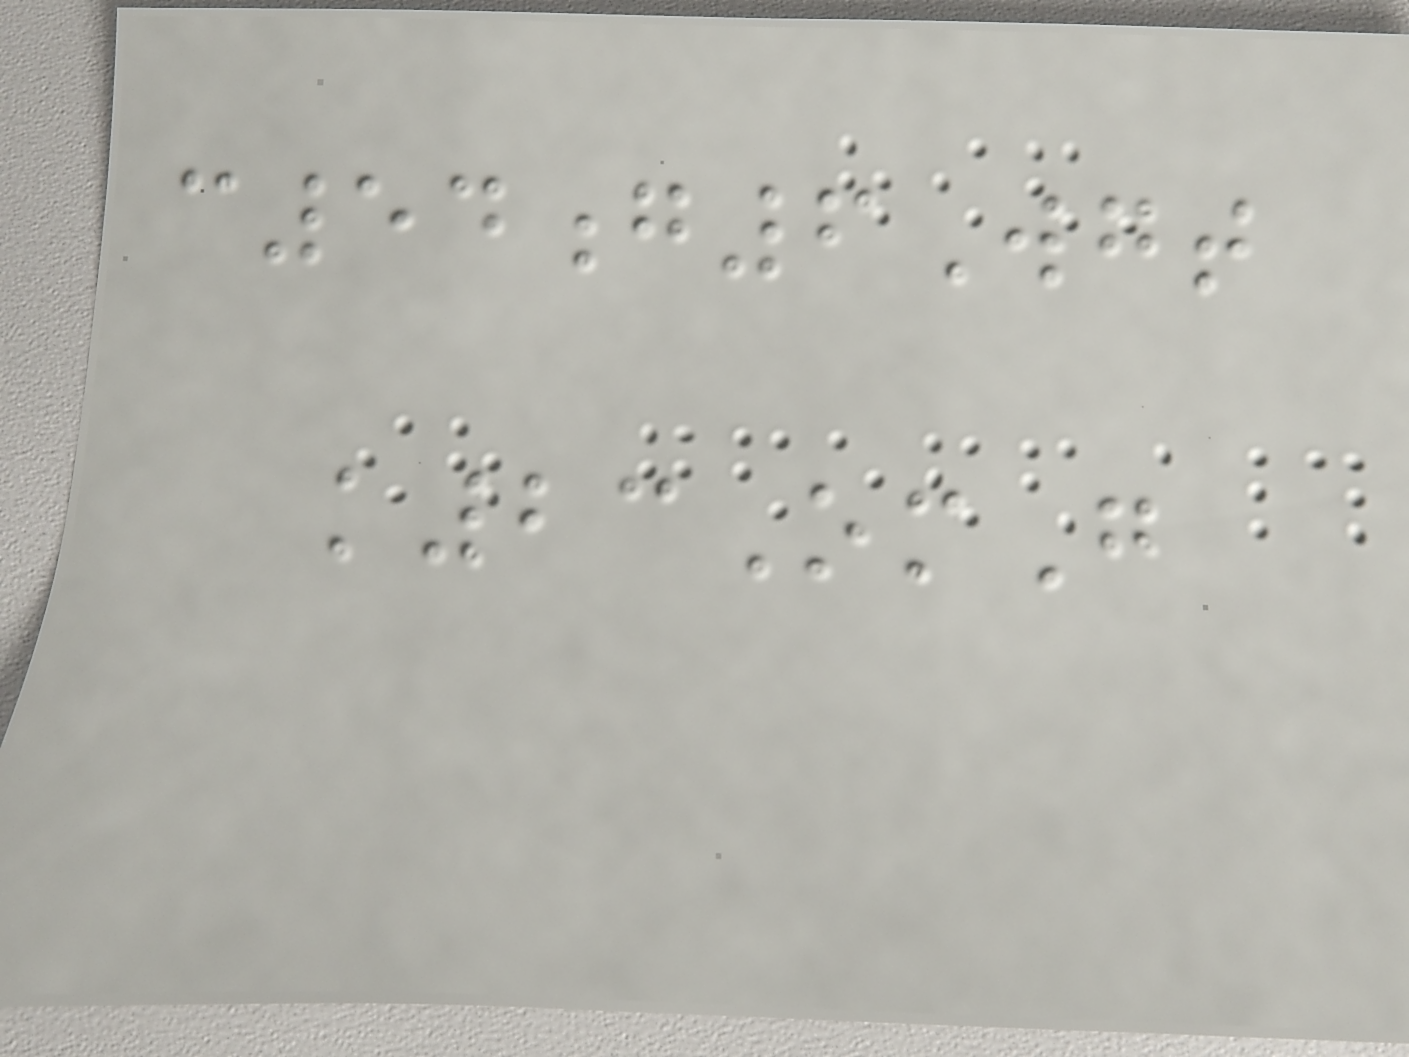c54g6Wgt
k23OmG
